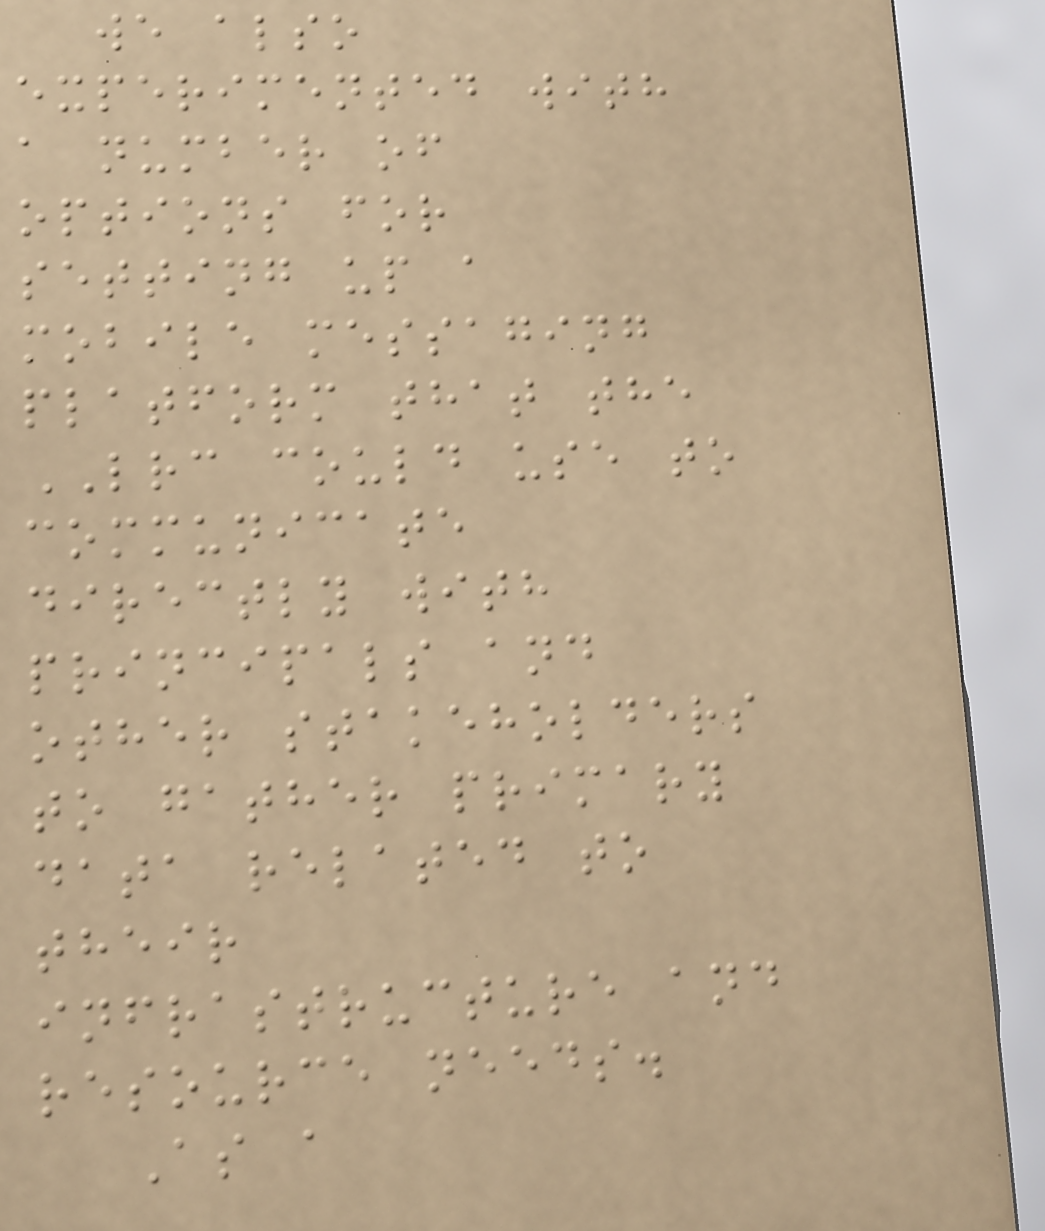we also
experimented with
a number of
options for
setting up a
mobile messaging
platform that the
LRC could use to
communicate
directly with
principals and
other stakeholders
to gather primary
data related to
their
infrastructure and
resource needs.
As a
